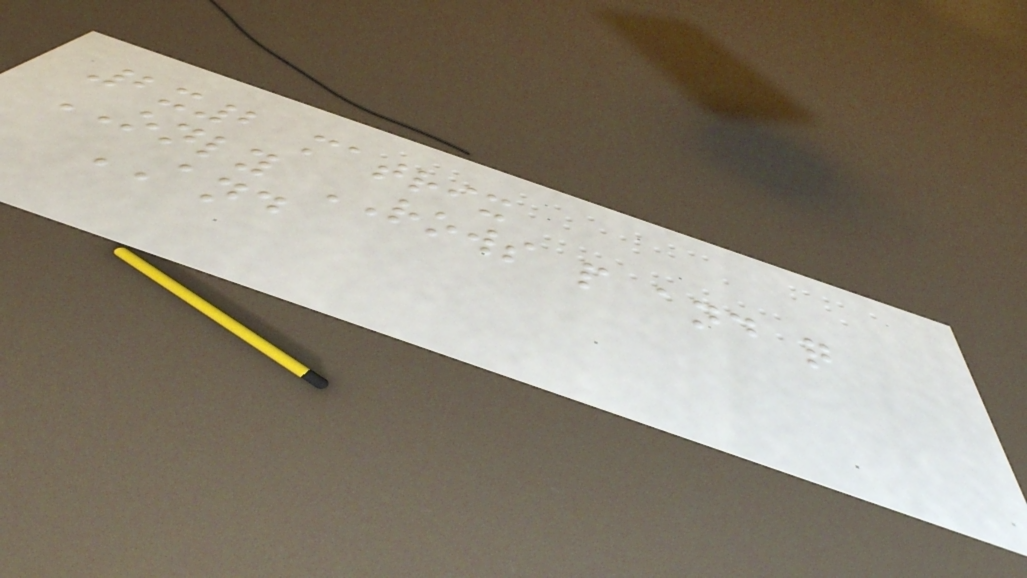2x2 matrix
ONLY ROWS p and q
AND
